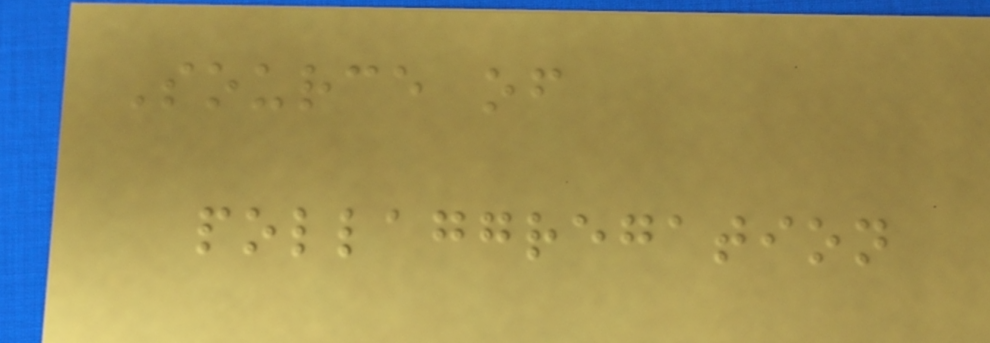Source of
pollaggregation
